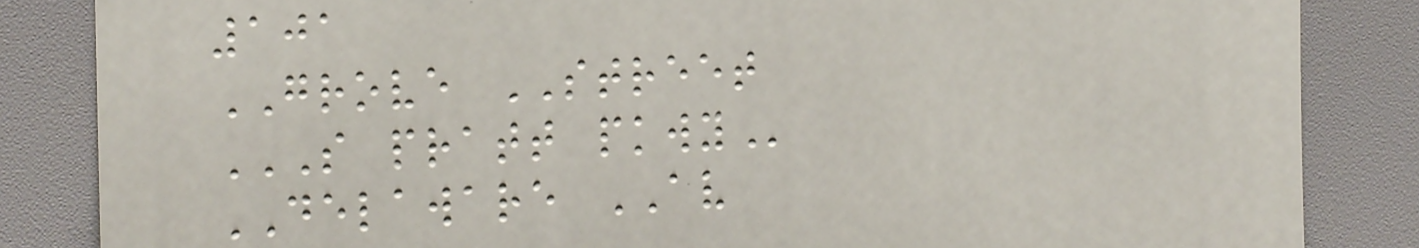101
GROVE STREET
S PRATT PKWY
DELAWARE AV
